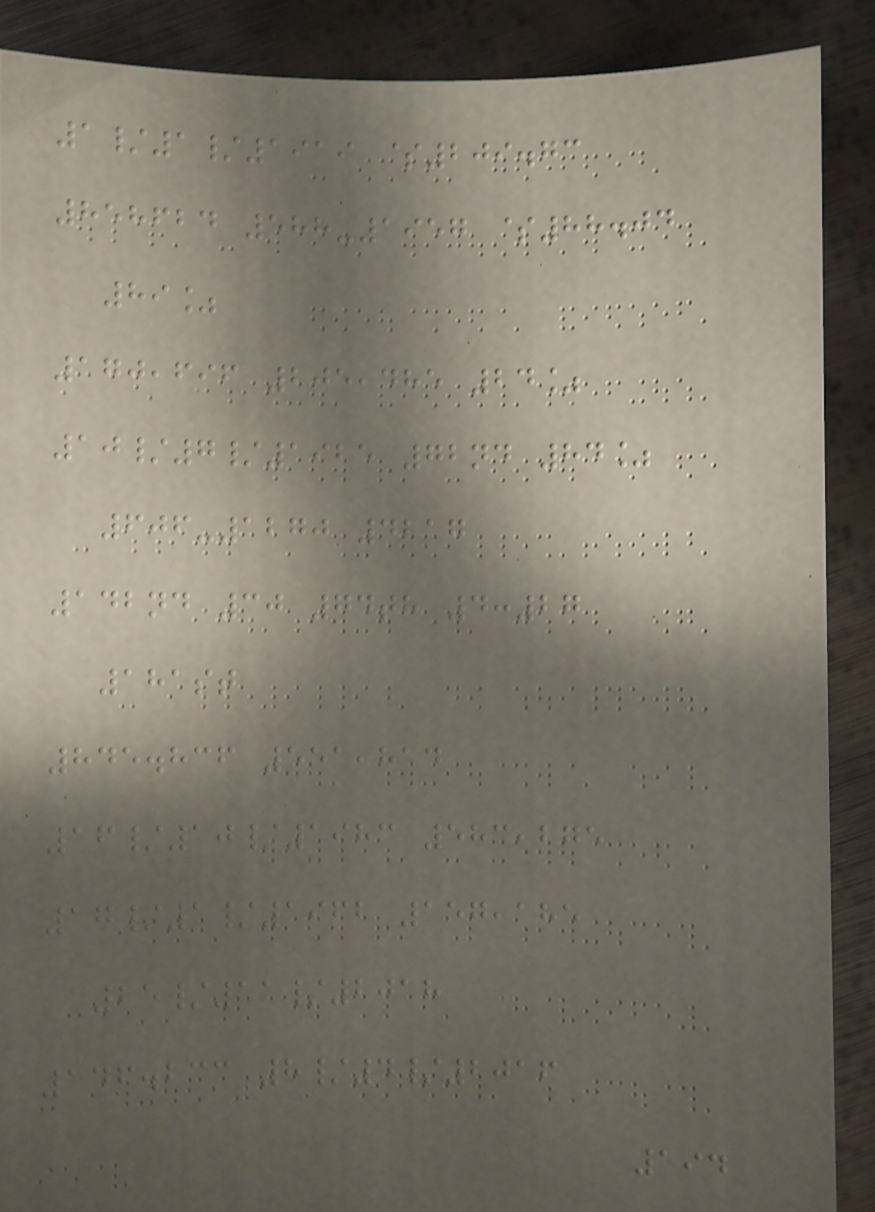1/1/1919 $209.73
858624 588-1957 $88.04
89%
170,696 205,485 24%
10/7/1925 72nd 84%
606-1270 4217
142nd 30 74th 4:27
181st
845.836 551,814
16/10/1983 583,275
17/1/1962 157,185
25/11/2018
146.233 8/4/2016
194
